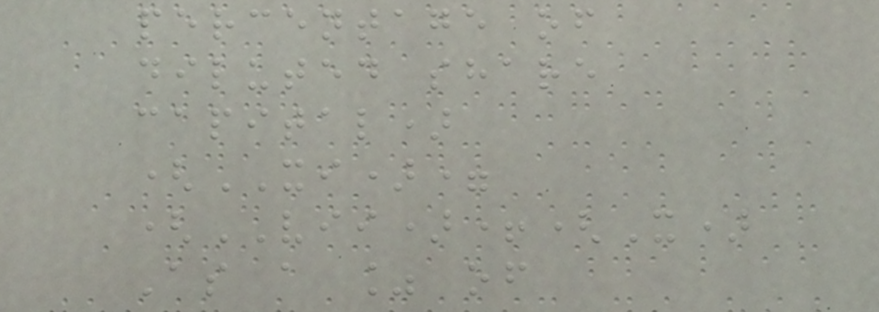percentage of
diluted share
capital)
(XI)=
(VII)+(X)
As a % of
